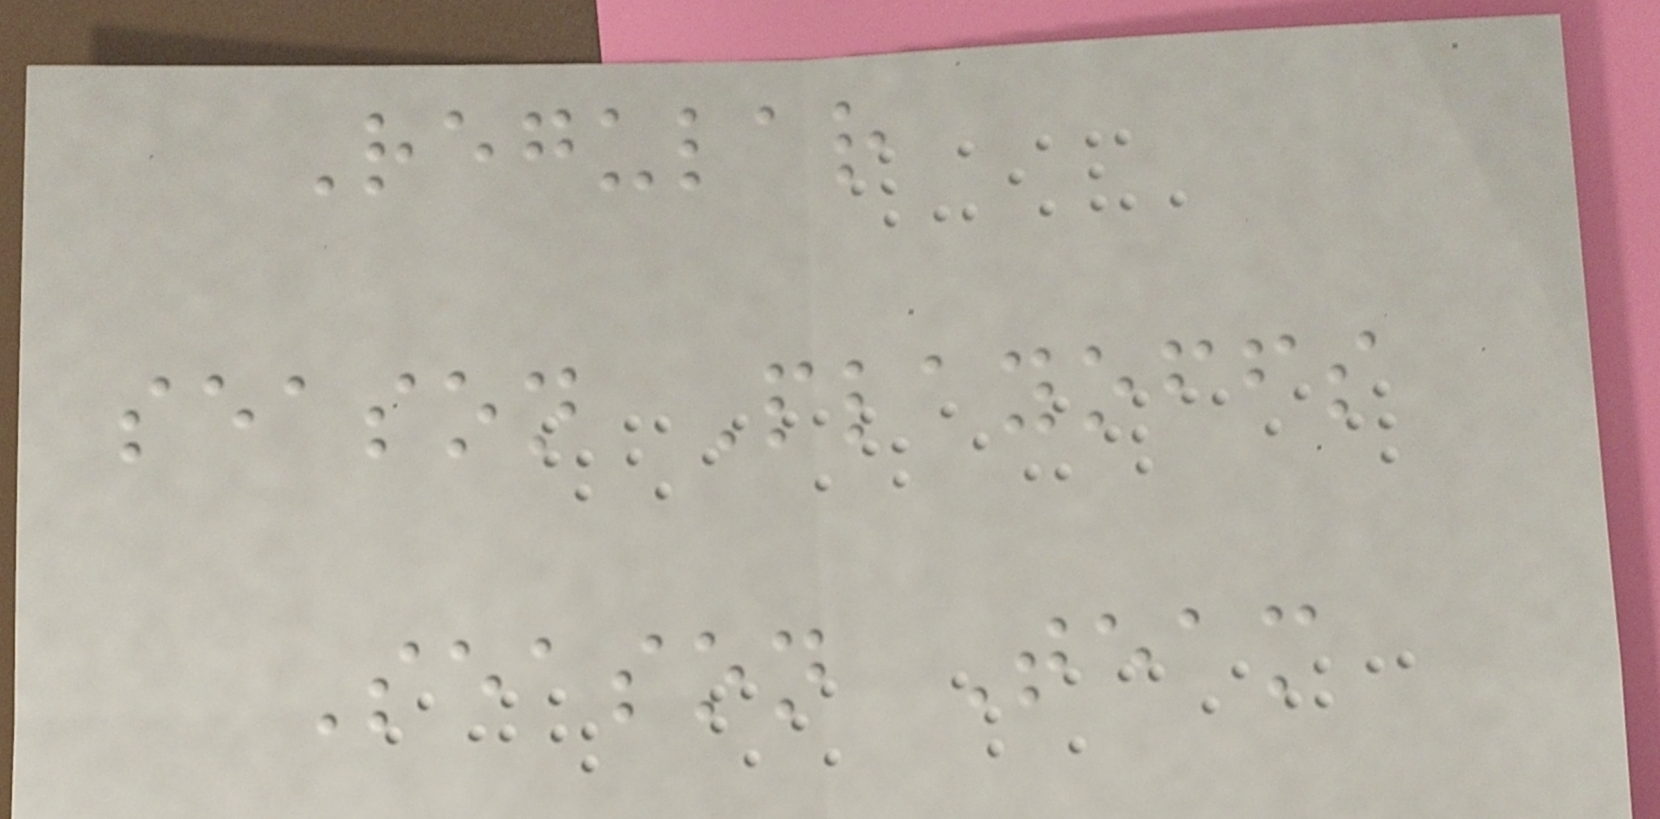Regular
season Playoffs
Season Team
